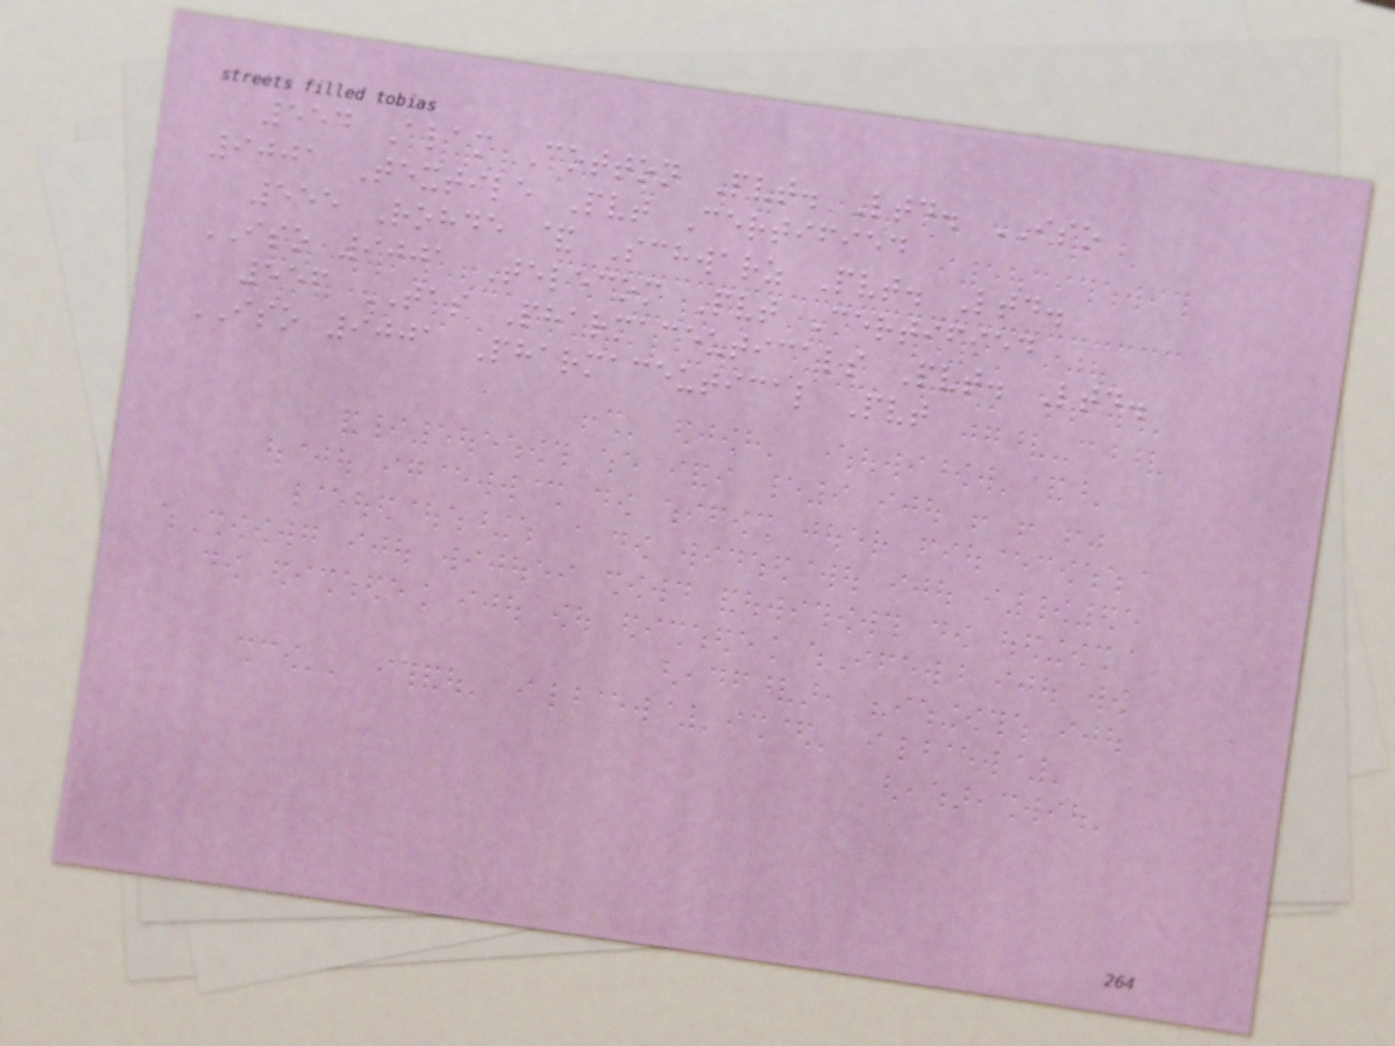554 Alam Cotton Pvt. Ltd. ISO
9001 Textile Pvt Certified
555 Rohde & Schwarz Pvt. Ltd.
ISO 9001 Telecom Pvt Certified
556 TAS Pharmaceuticals Pvt. Ltd.
ISO 9001 Pharmaceutical Pvt
